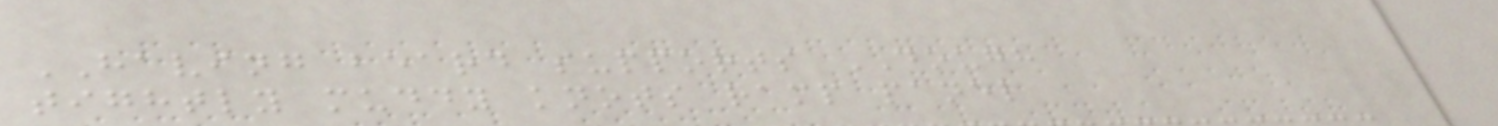HAVING beard supports DOUGH
tightly muddy knots ramp panel
